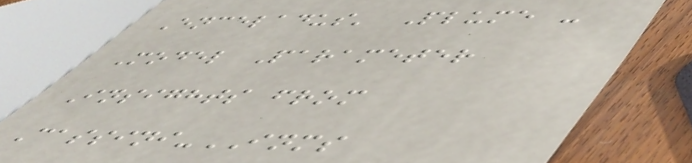Enceladus' Plume -
Model Parameter
Insights from
Cassini-INMS
